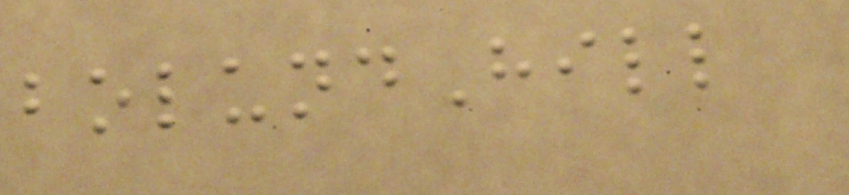bolundHill
